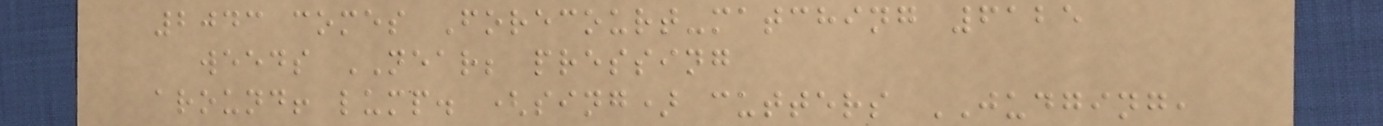2043 comes Forecourt-matching 6125
weeds NEAR; pressing
around! lump. (sing) cutters JUDGING,
